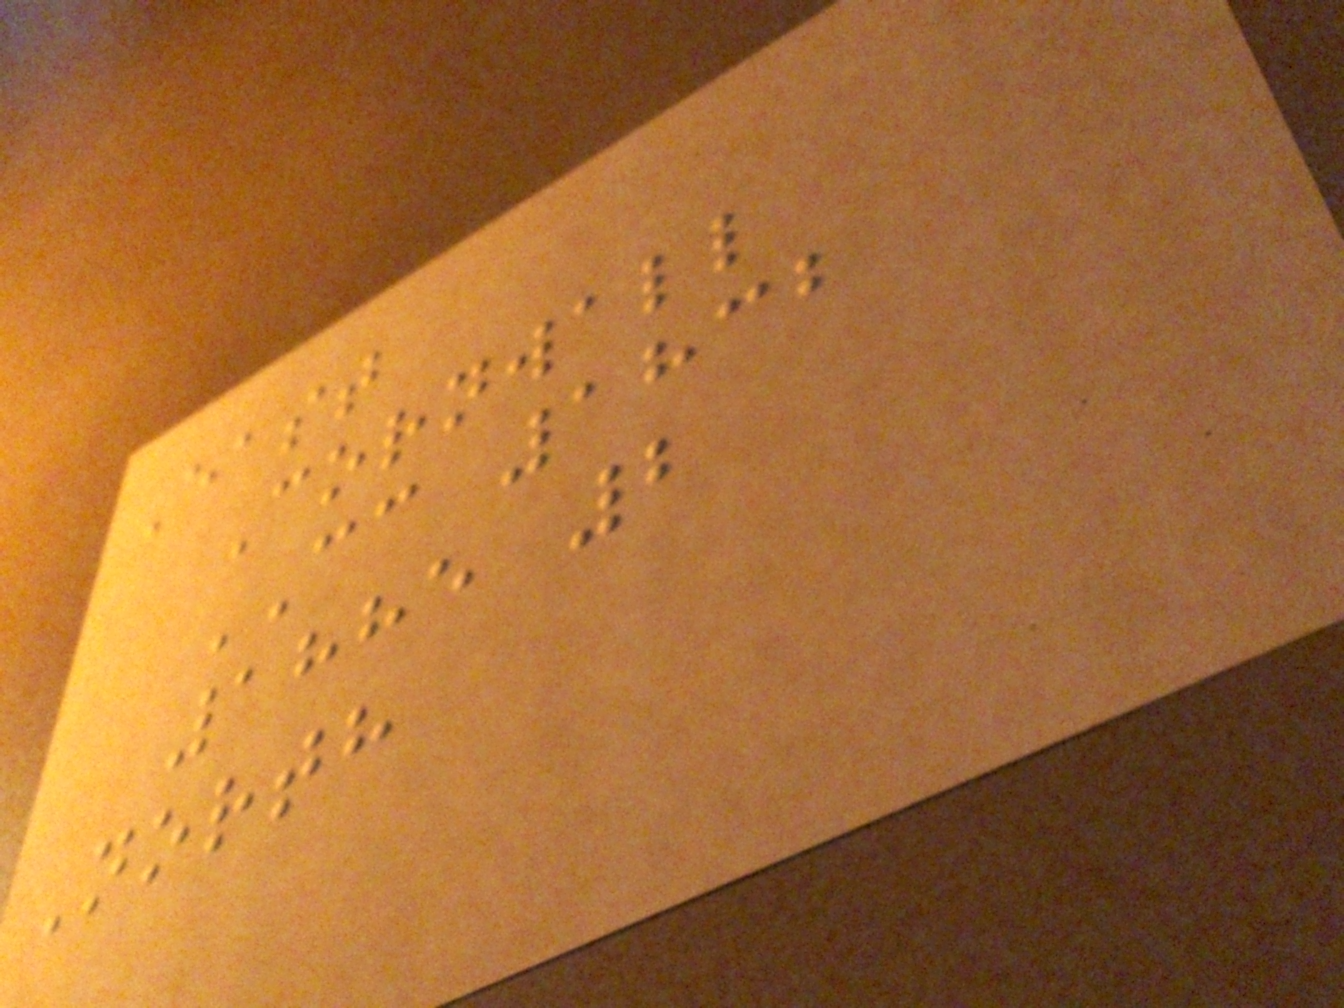East
Cornwall
CC 1832
1885 2
North
